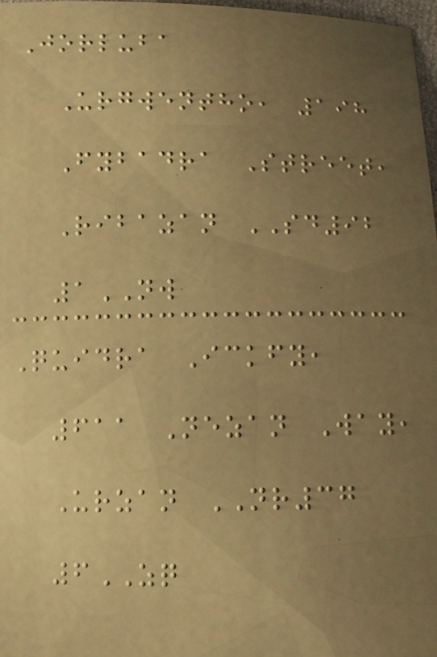Jorluba
Urgwentho, 198
Fybadra Street,
Ribazan SD92
1NW
Quidra Ickfy,
611 Nezan Way,
Urzan NR37
6ZQ
